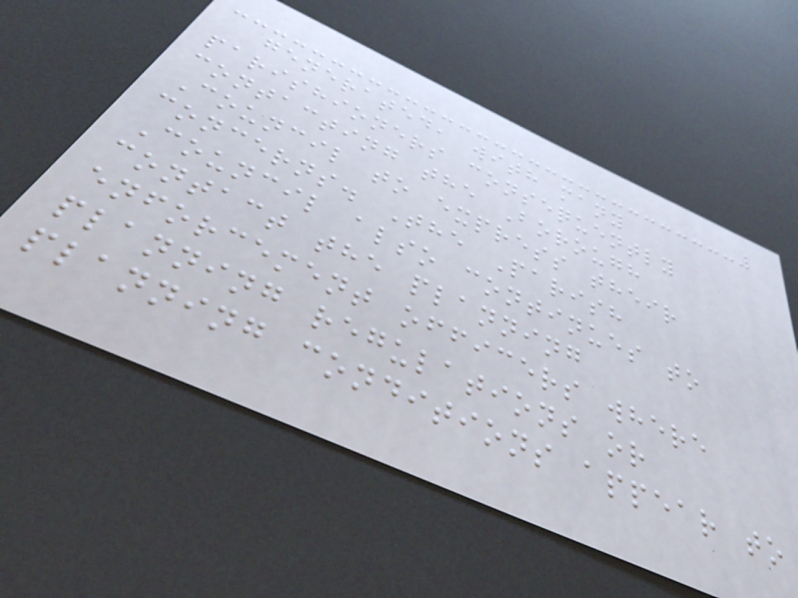generated, with many
parishioners consequently
contacting the Borough
Council to express their
concerns. The Parish
Council also continues to
contact the planning
enforcement officers where
planning regulations or
planning conditions appear to
